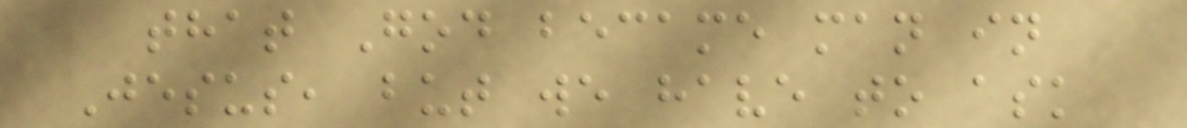that God became man in
Jesus, but we have to ask
